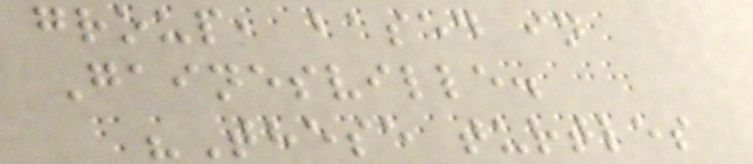group, based in
Gainesville.
"These turtles
